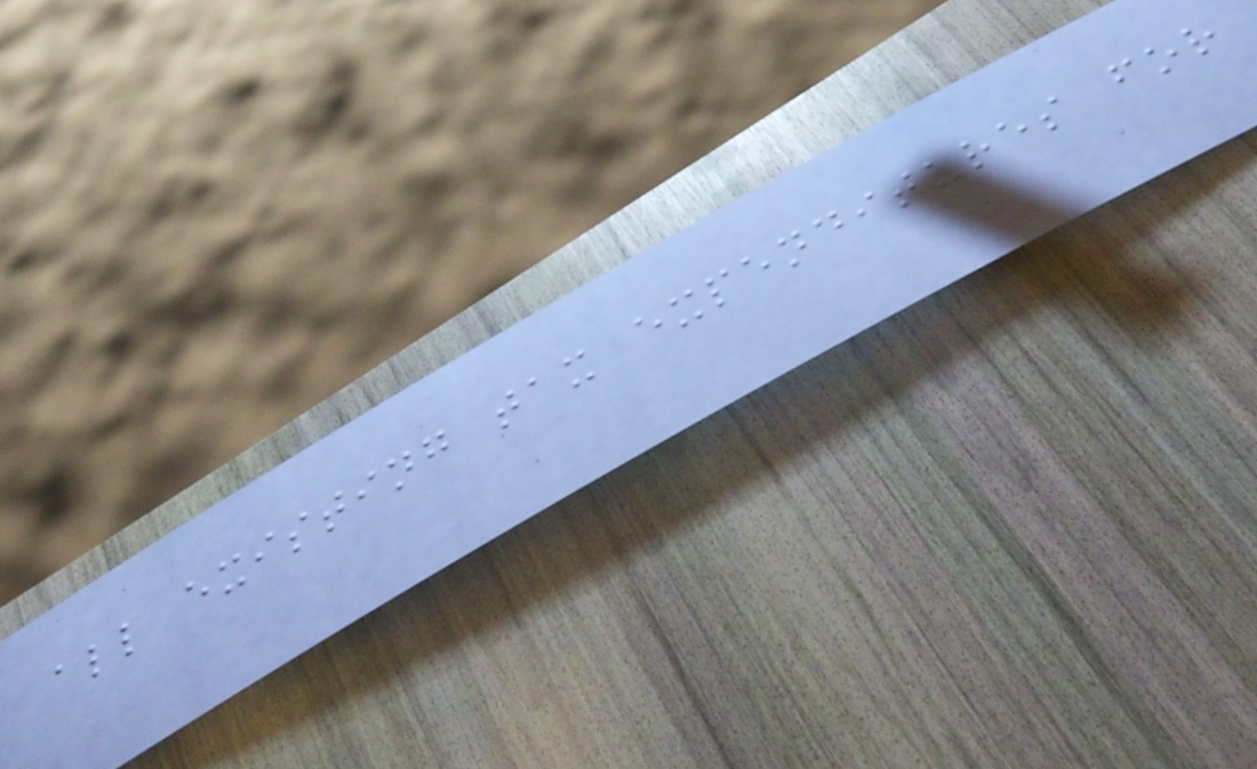all existing tax expenditures for
